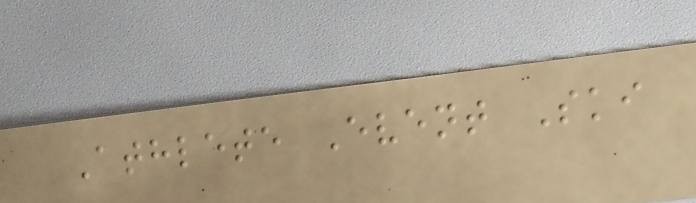Athlete Event Ski
